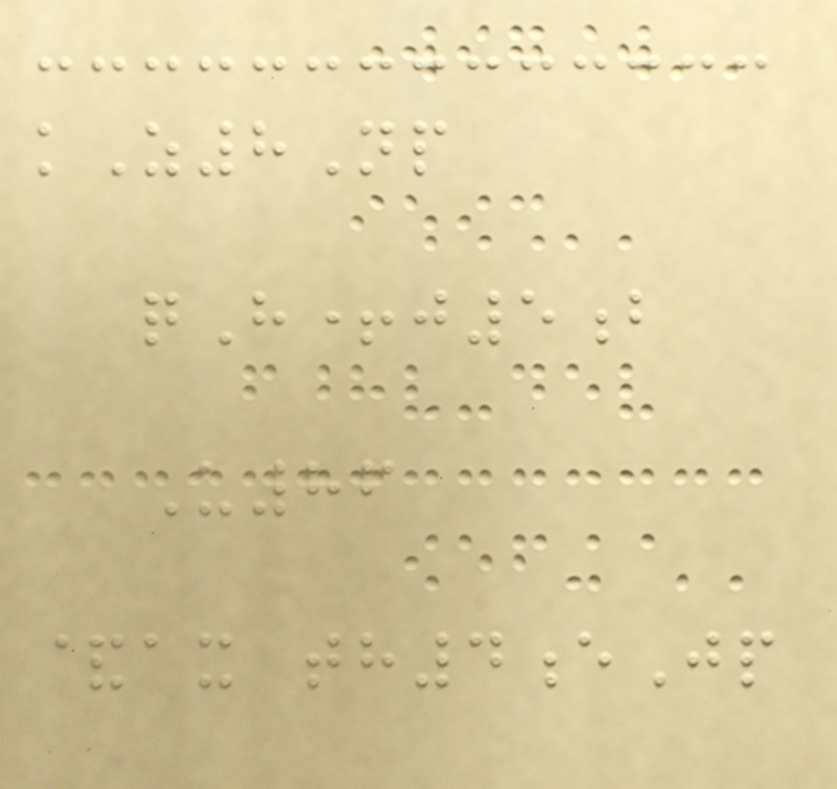kZ8Np
qH+j5b
U86
&ax th4eJp
